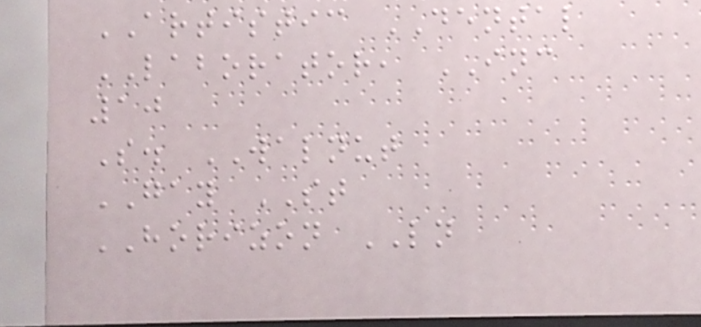ARTISTIC DENTAL
LABORATOR, INC
10
S. WALNUT
GAY ST
HORIZON LN
